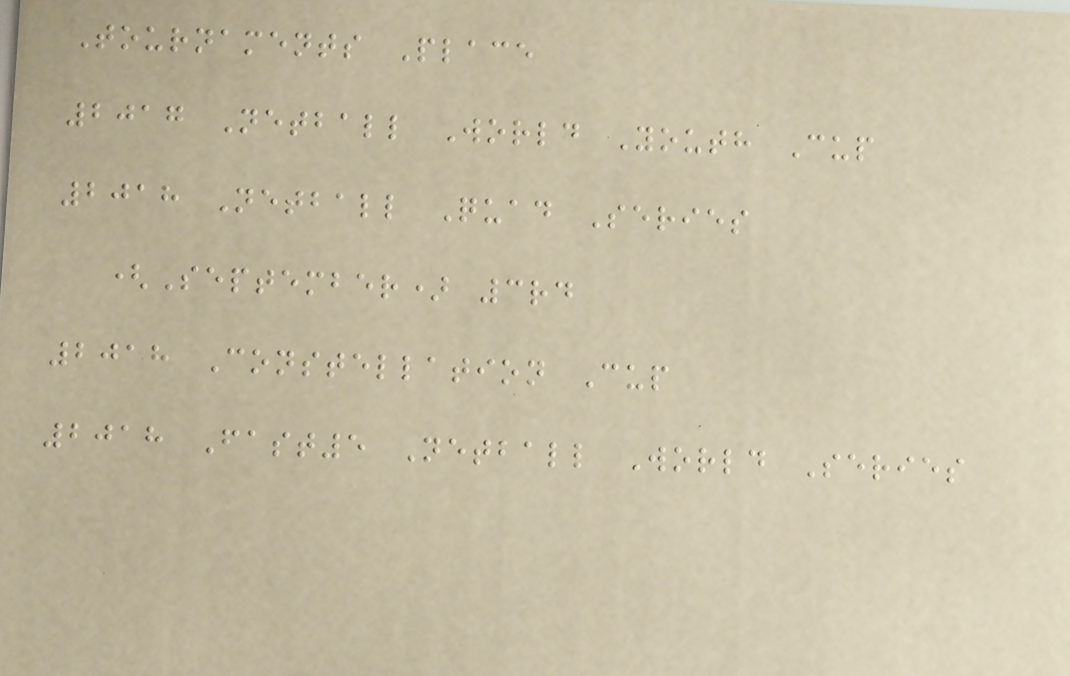Tournaments Place
2017 Netball World Youth Cup
2018 Netball Quad Series
(September) 3rd
2018 Constellation Cup
2018 Fast5 Netball World Series
